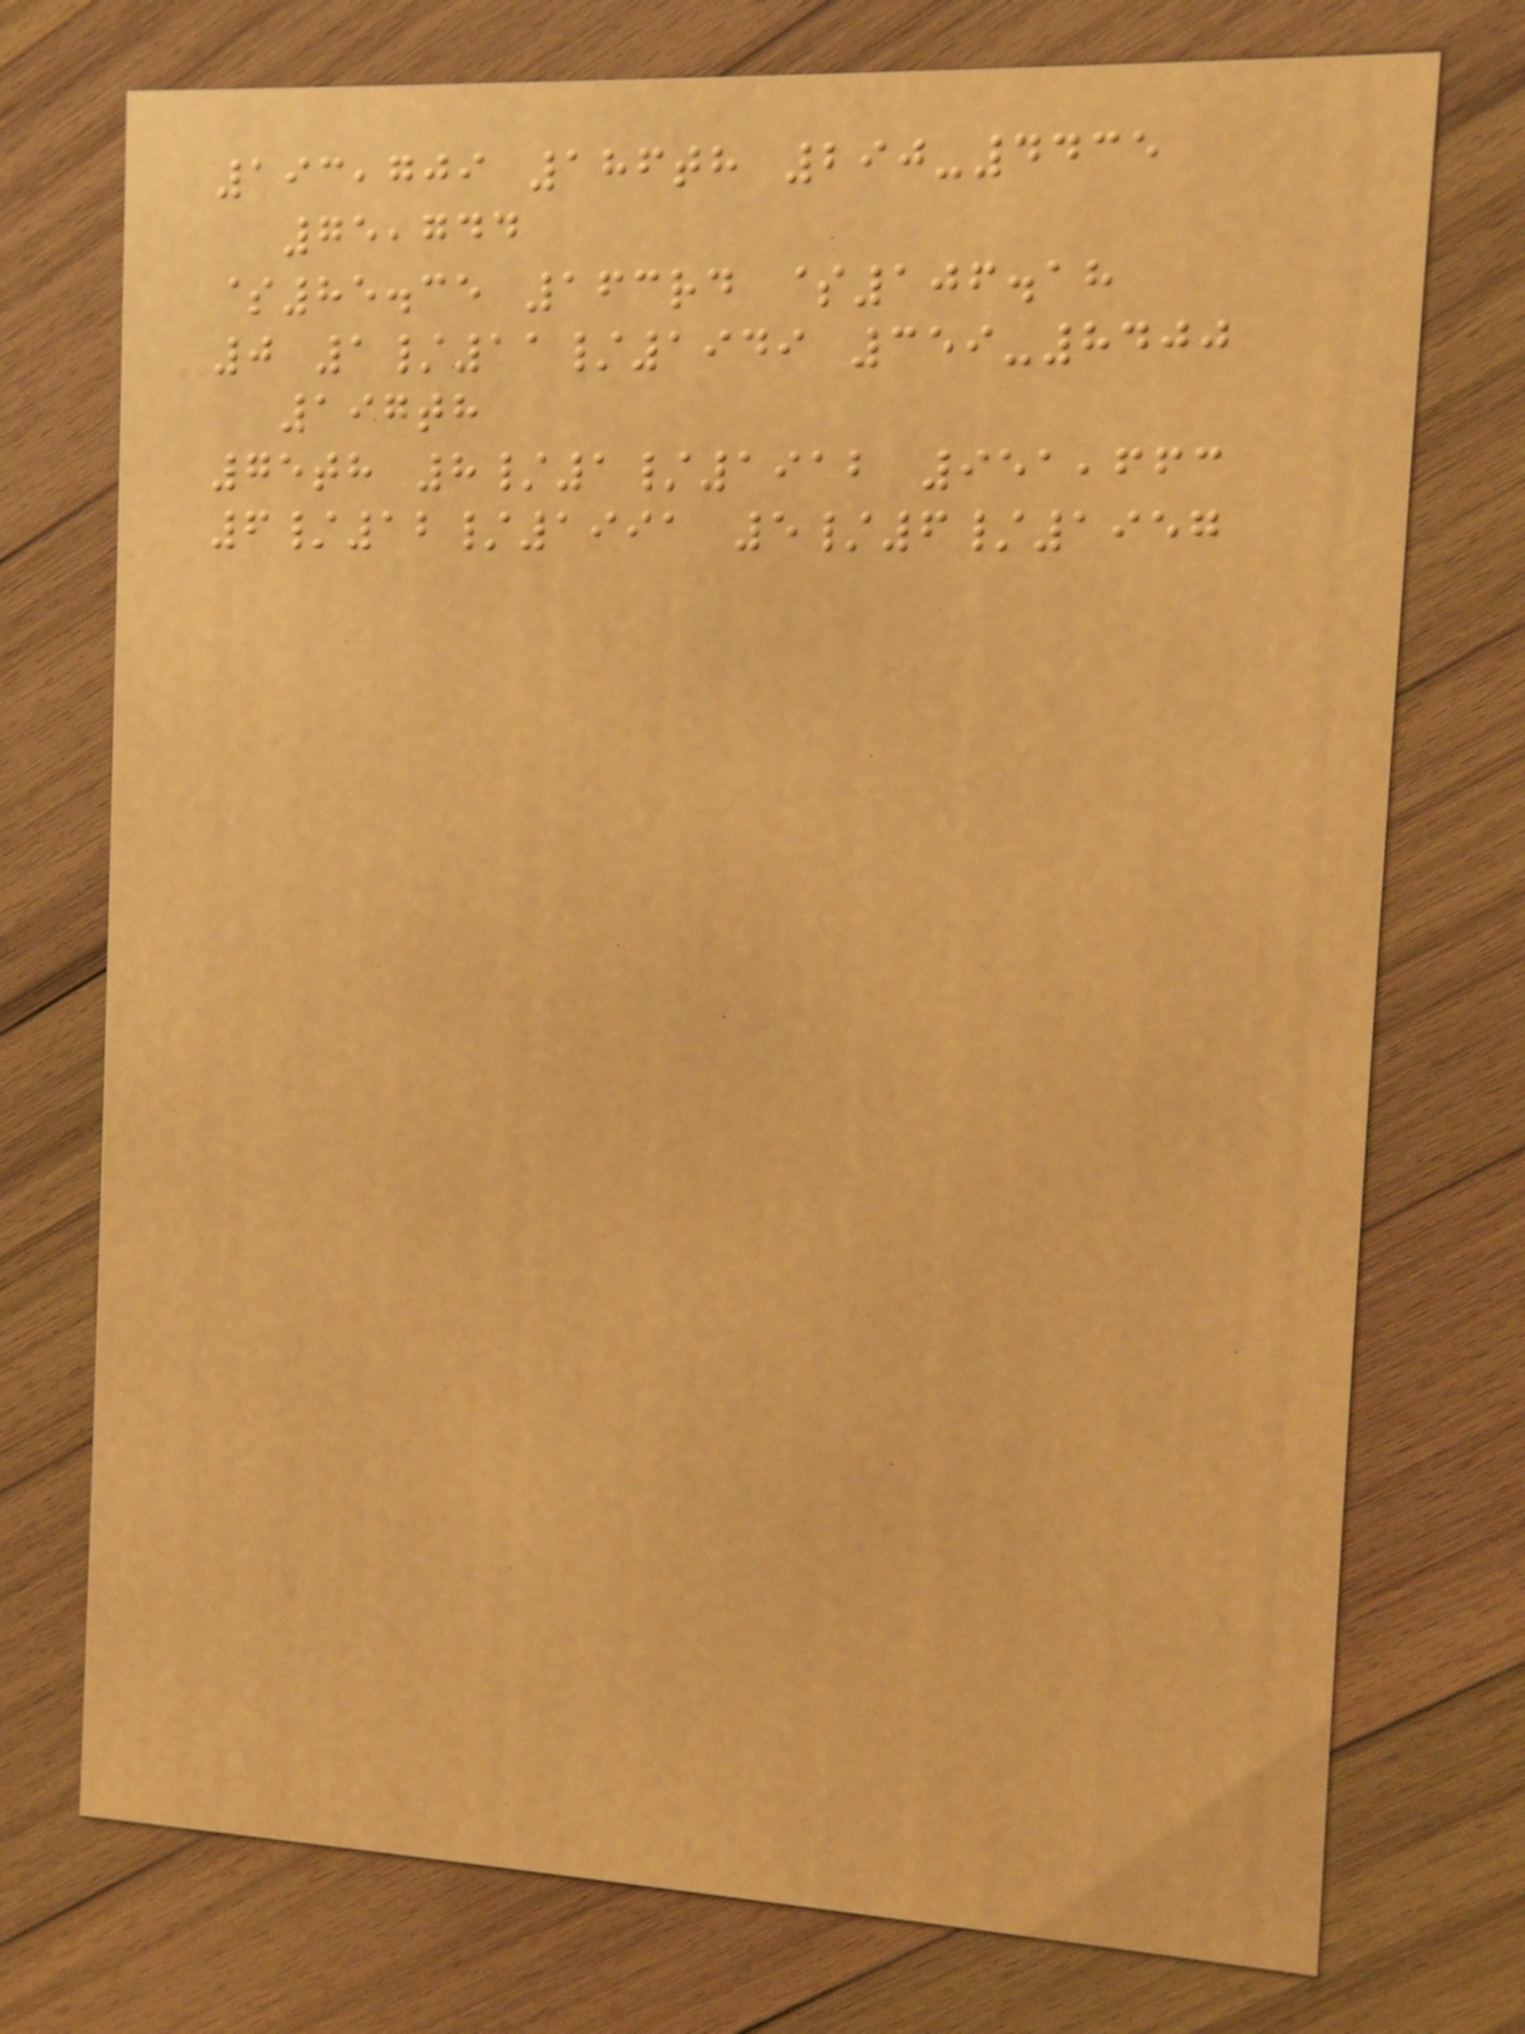193,709 186th 290-4435
75,744
$85.35 163rd $106.18
0 1/11/1949 359-8400
197th
75th 8/1/1912 951,663
6/12/1991 5/6/1957
